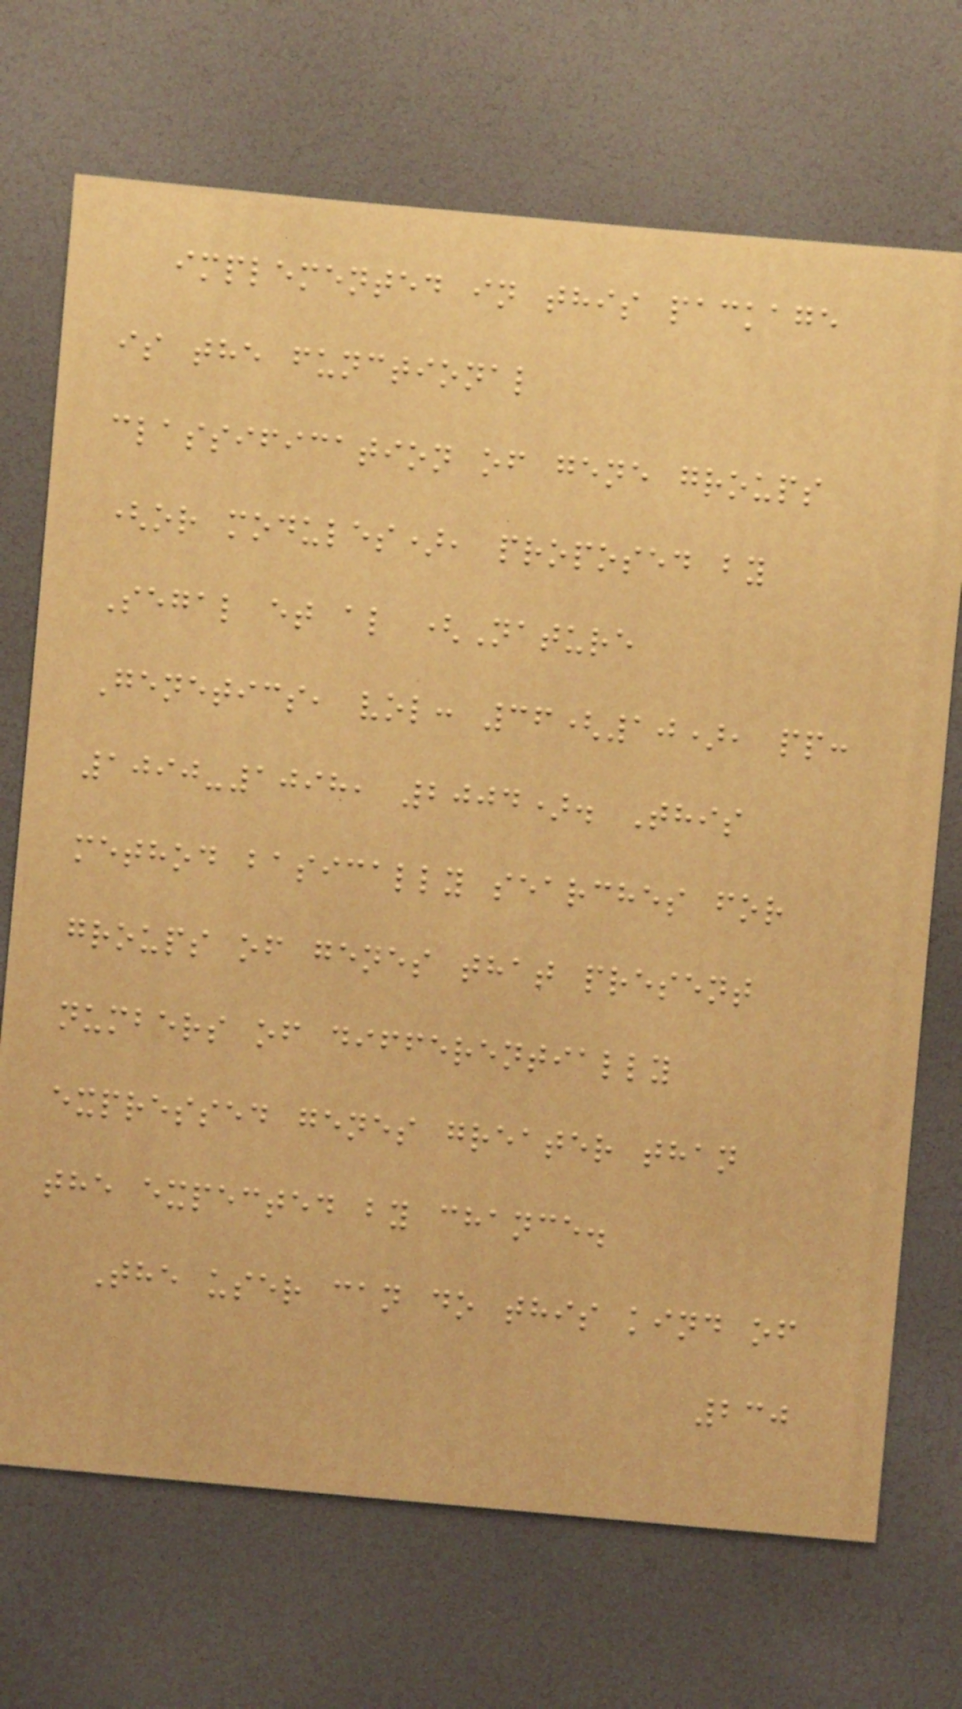implemented in this package
is the functional
classification of gene groups
(or modules), proposed by
Segal et al (Nature
Genetics, vol: 36(10), pp:
1090-1098, 2004). This
method basically searches for
groups of genes that present
numbers of differentially
expressed genes greater than
the expected by chance.
The user can do this kind of
230
